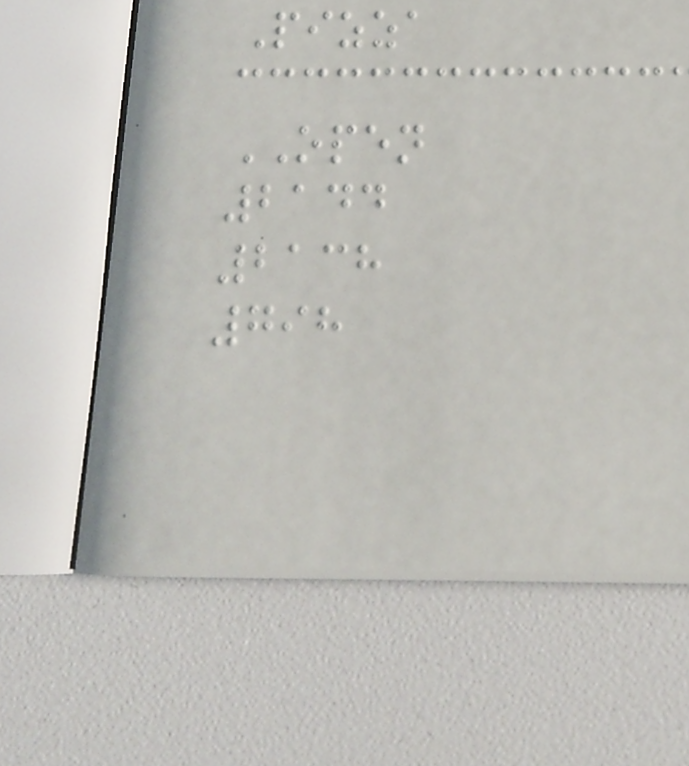Pizza
OPEN
2144
2138
798
